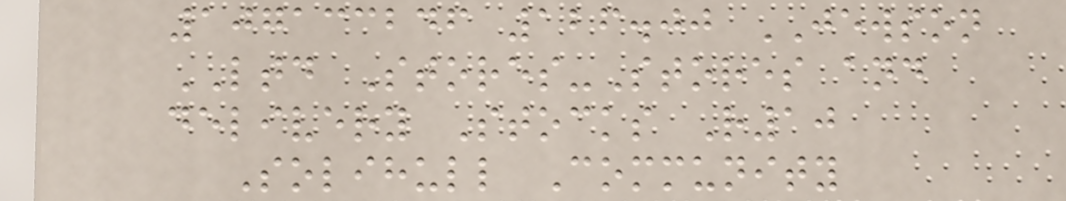107133246 126.00 JEWSON
LTD Stores-Stores and
delivery Stocks R10
Solihull Community
